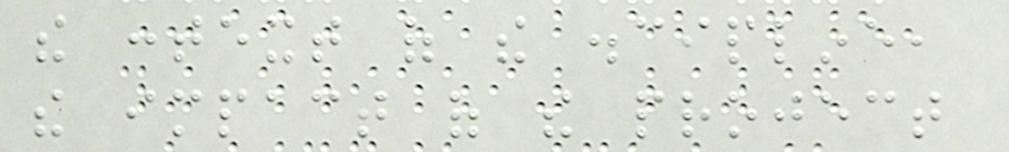the context of the discipline,
the impact of the project
